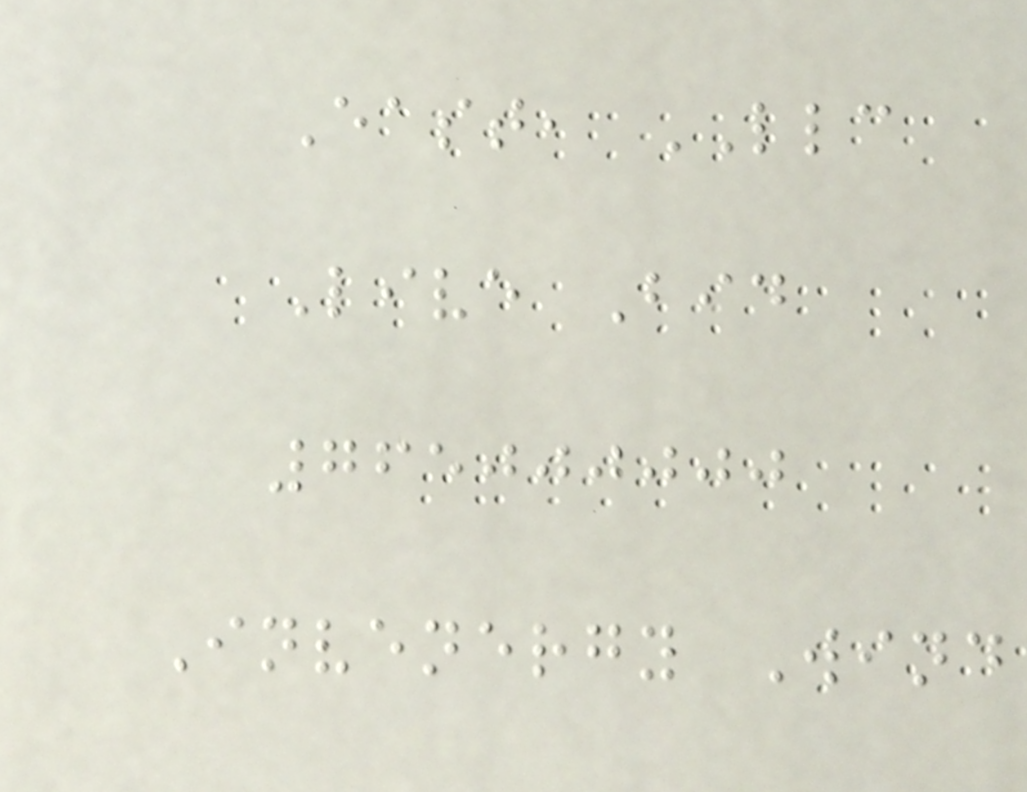East, LLC
Live Bid
765000000
Invenergy Wind
